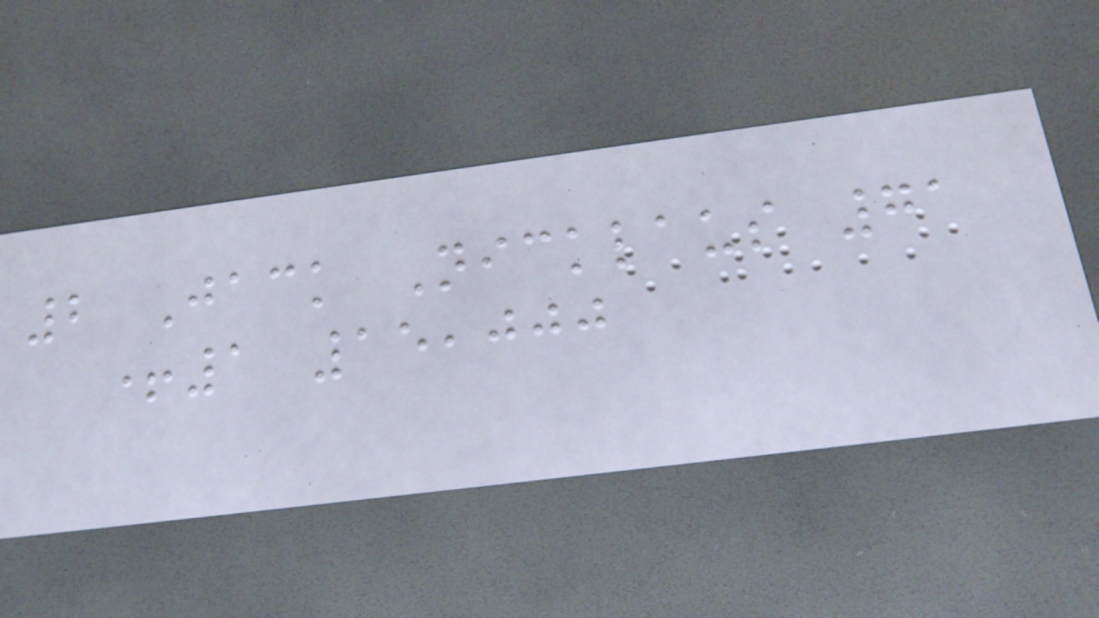2 Jack Nicklaus 71
+1 15,000
